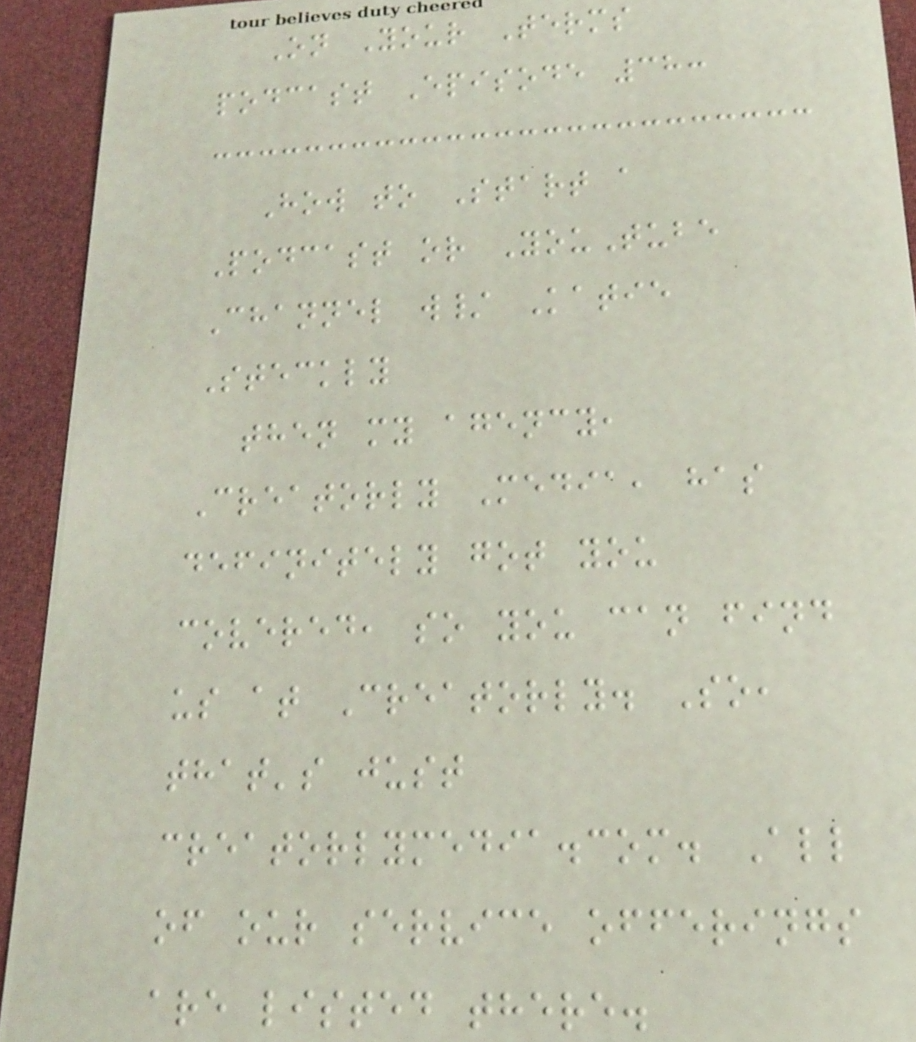On Your Terms
podcast Episode 38:
How to Start a
Podcast or YouTube
Channel w/ Katie
Steckly
then my agency,
Creatorly Media, has
definitely got you
covered, so you can find
us at Creatorly. So,
that's just
creatorlymedia.com. All
of our service offerings
are listed there.
